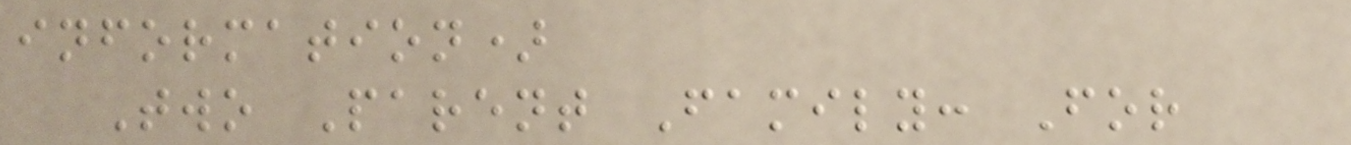information)
Two Parent Family: For
